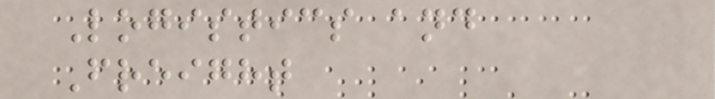Logistics and
Freight
